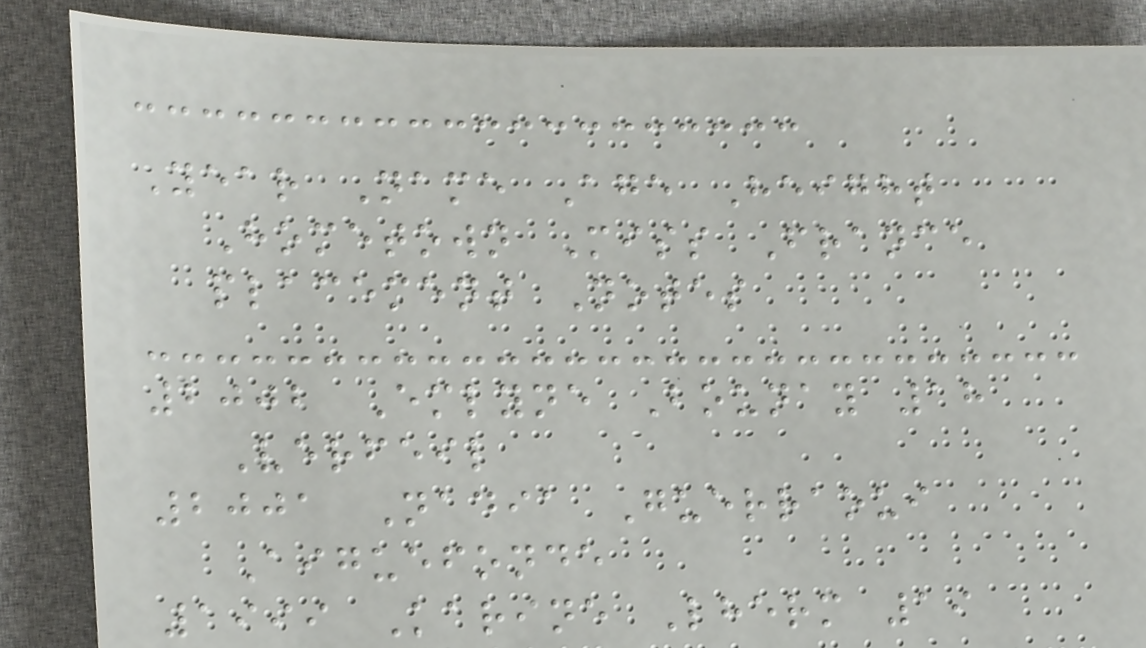Year Name Age Height
Hometown Miss France
placement Notes
2002 Emlyne Bounay 18
Verfeil
2001 Nadia Guerraoui
Aiguefonde
1999 Karine Lherm 19
